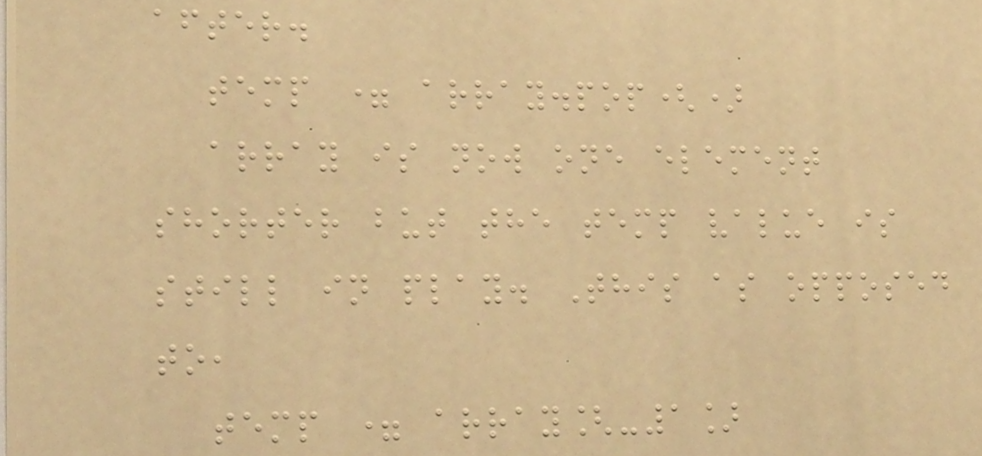after.
temp = array.pop()
array is now one element
shorter but the temp value is
still in play. This as opposed
to,
temp = array[-1]
